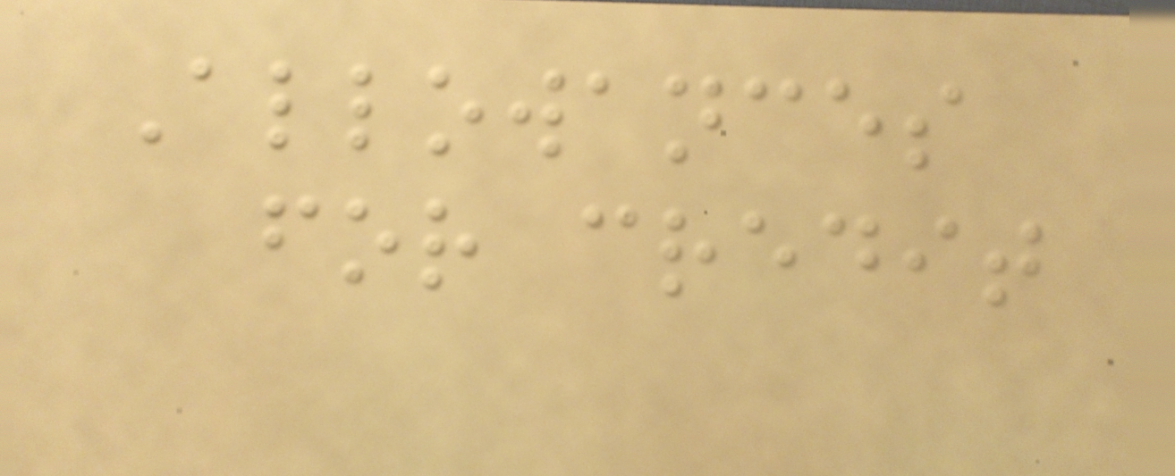Allowances
for credit
